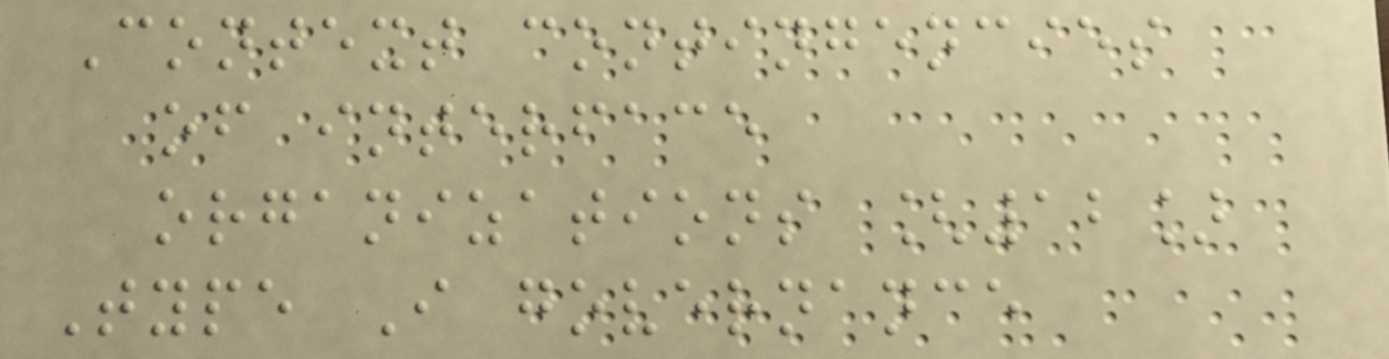Context contingencies
of interface
organizations [12]
Type I governance
